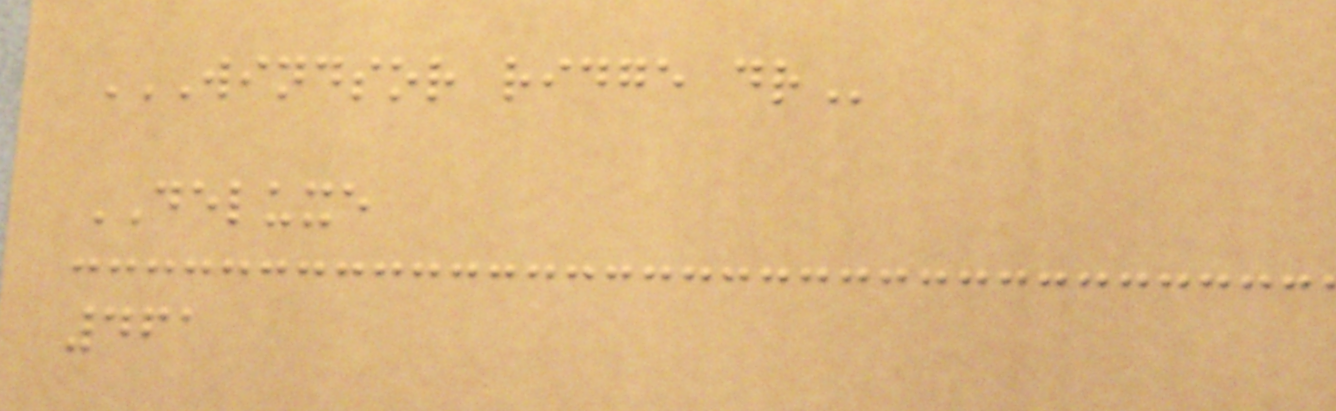WINDSOR RIDGE DR
DELUXE
461
